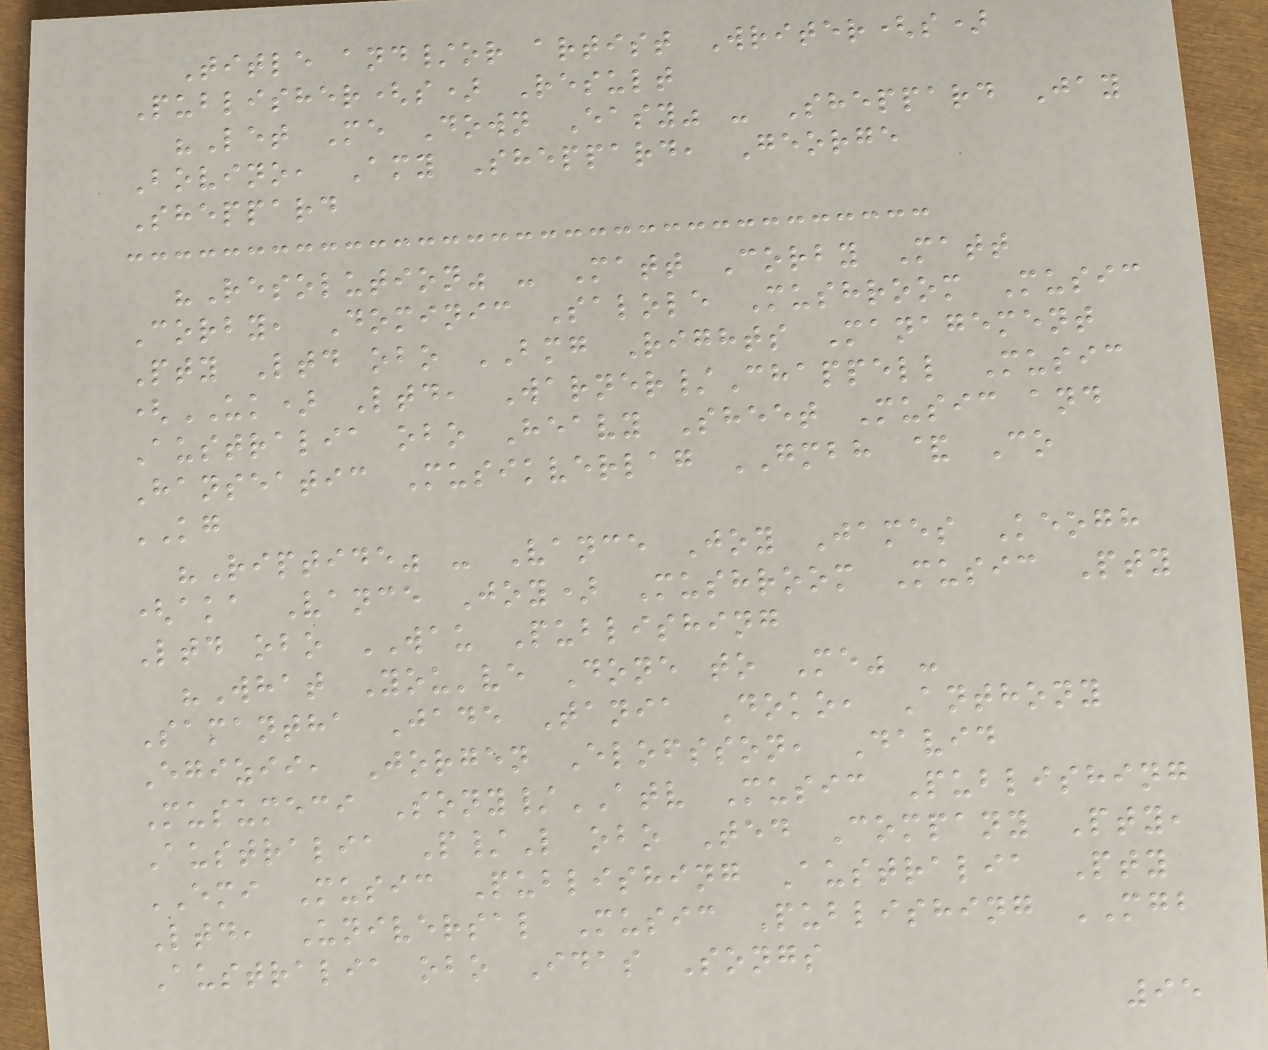Title and/or artist Writer(s)
Publisher(s) Result
"Let Me Down Easy" - Sheppard Jay
Bovino, Amy Sheppard, George
Sheppard
"Resolution" - Matt Corby Matt
Corby, Dominic Salole Mushroom Music
Pty Ltd obo BMG Rights Management
(UK) Ltd, Warner/Chappell Music
Australia obo Heavy Sheet Music and
Hanseatic Musikverlag GMBH & Co
KG
"Riptide" - Vance Joy James Keogh
(aka Vance Joy) Mushroom Music Pty
Ltd obo WAU Publishing
"What You've Done to Me" -
Samantha Jade Tania Doko, Anthony
Egizii, Jorgen Elofsson, David
Musumeci Sony/ATV Music Publishing
Australia P/L obo Ted Company Pty,
EMI Music Publishing Australia Pty
Ltd, Universal Music Publishing MGB
Australia obo Idas Songs
95
